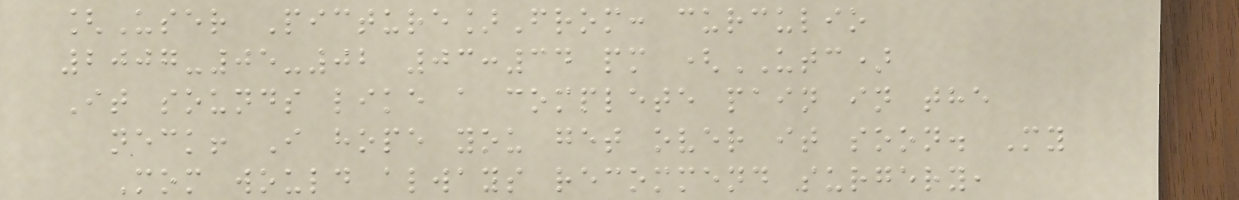[User Picture]From: curculio
2007-05-02 03:34 pm (UTC)
It sounds like a complete pain in the
neck! I hope you get over it soon. My
Mom would always recommend surgery,
